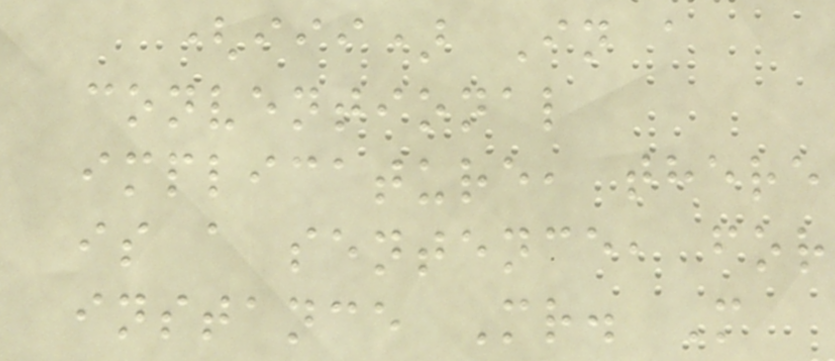(iii) In a
conventional
implicature, there
is a sentence, for
instance Mr. M
